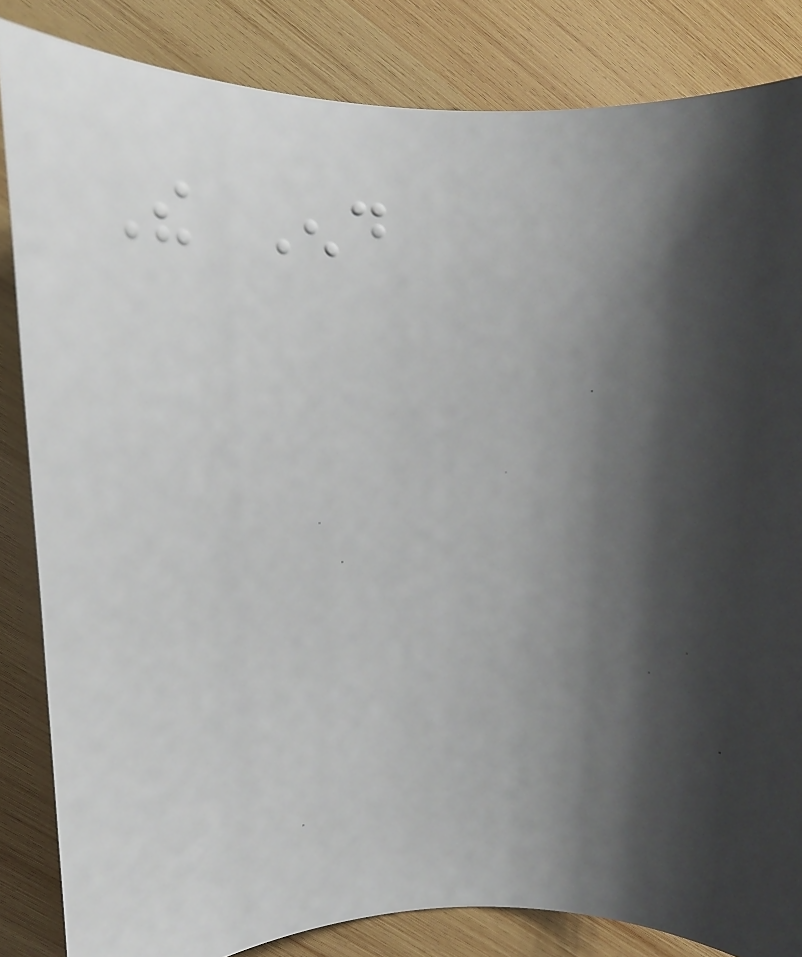The End
